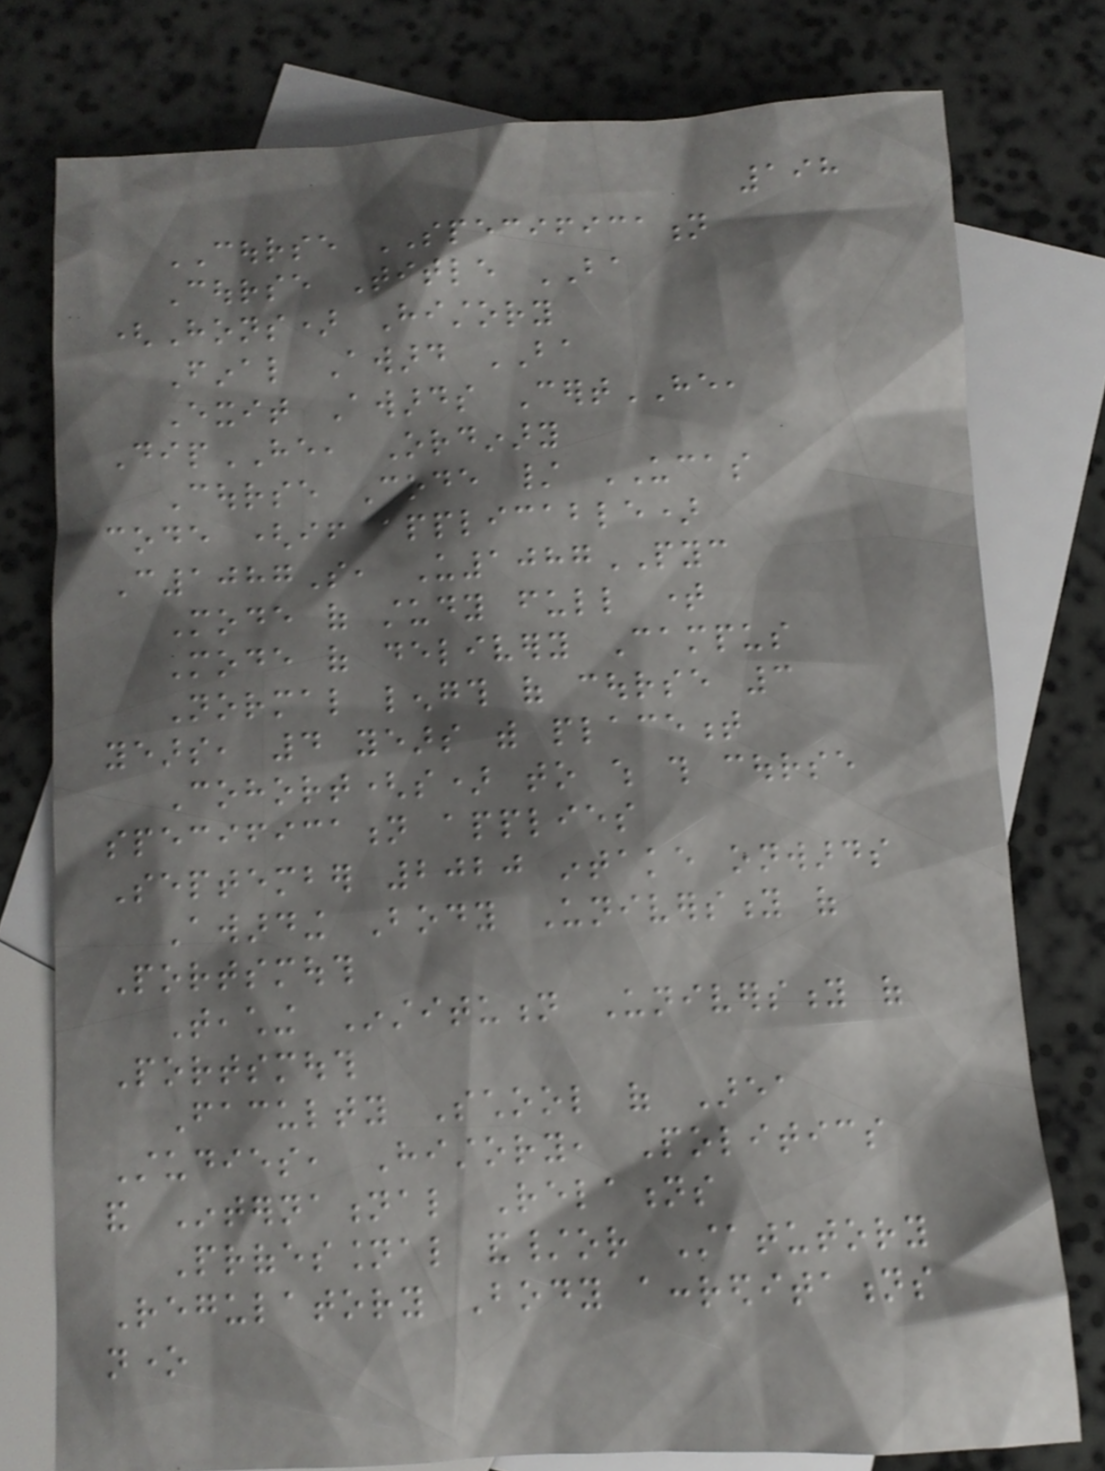198
COURSE SPECIFICATION
Course Title BA
(Hons) History
Final Award BA
Exit Awards CertHE,
DipHE, Ordinary
Course Code / UCAS
code (if applicable)
C1087S, U1087PYC
Mode of study full time
Mode of delivery Campus
Normal length of course 3
years, 4 years with placement
Cohort(s) to which this course
specification applies
September 2020 intake onwards
Awarding Body University of
Portsmouth
Teaching Institution University of
Portsmouth
Faculty School of Area
Studies, History, Politics
and International Relations
Professional and/or Statutory
Regulatory Body accreditations
none
